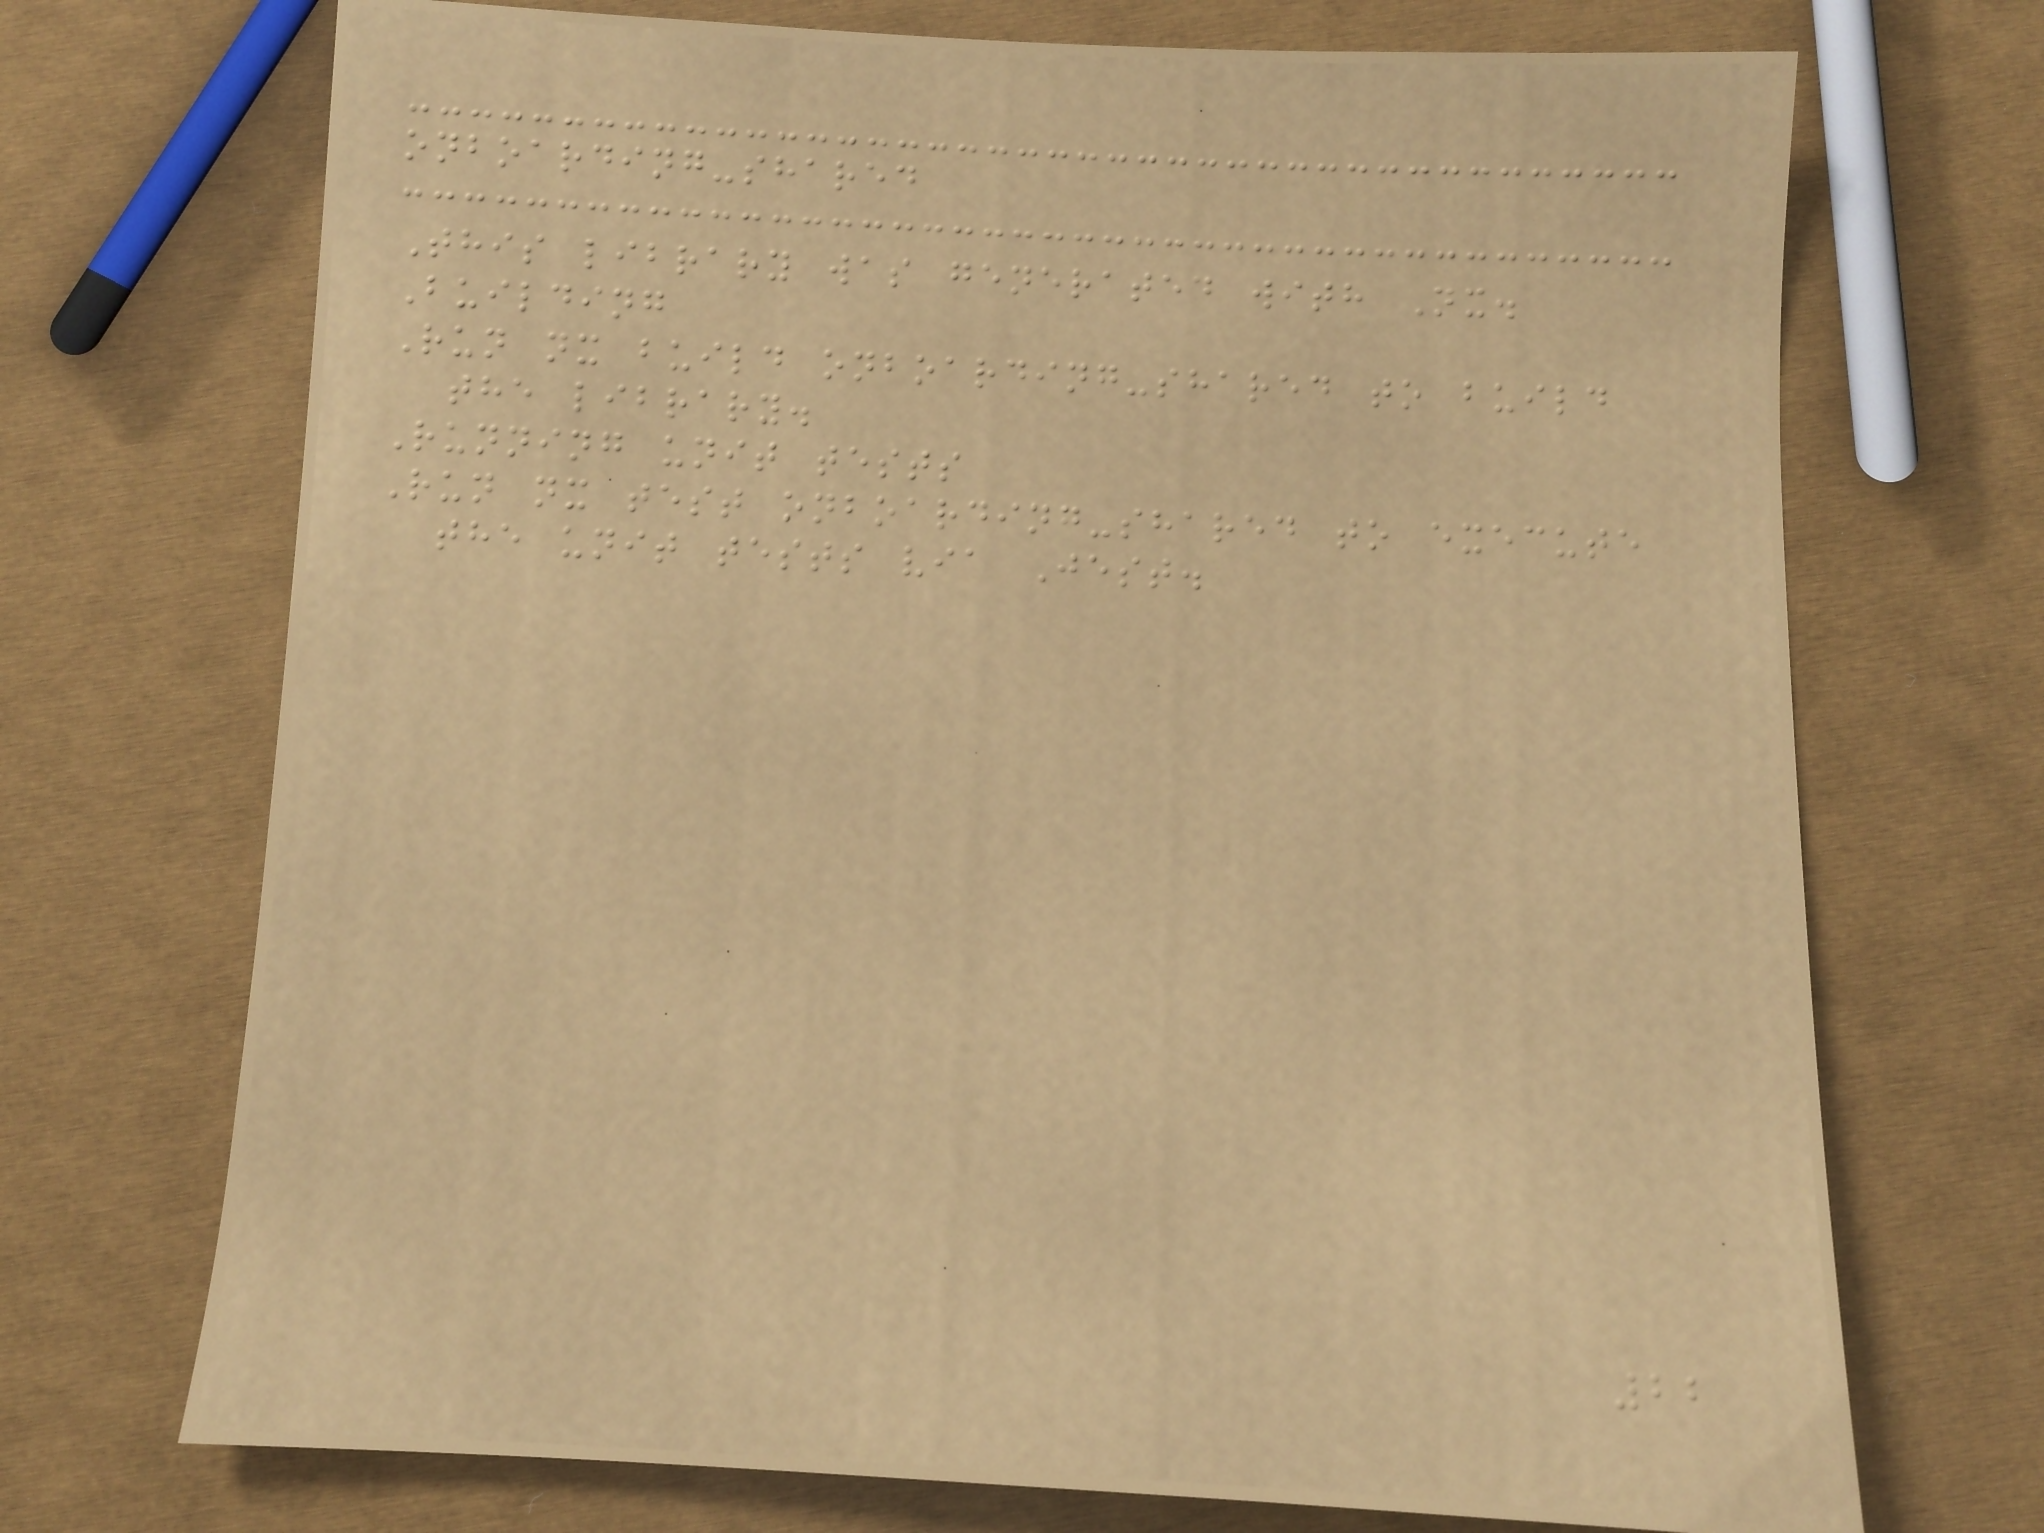onboarding-shared
This library was generated with Nx.
Building
Run nx build onboarding-shared to build
the library.
Running unit tests
Run nx test onboarding-shared to execute
the unit tests via Jest.
22
